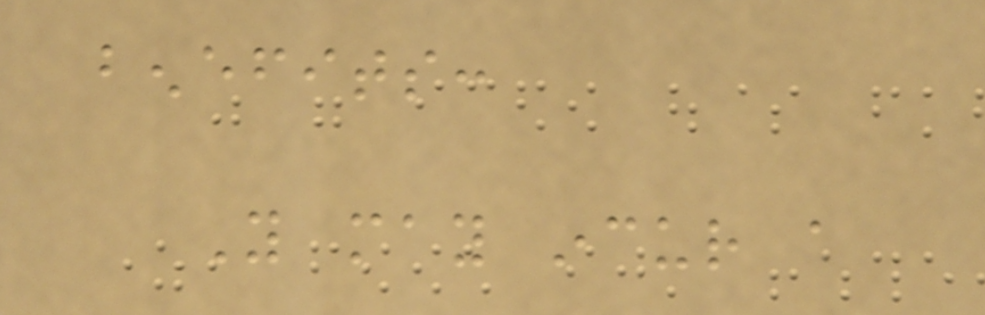benefits:
You may incur a
